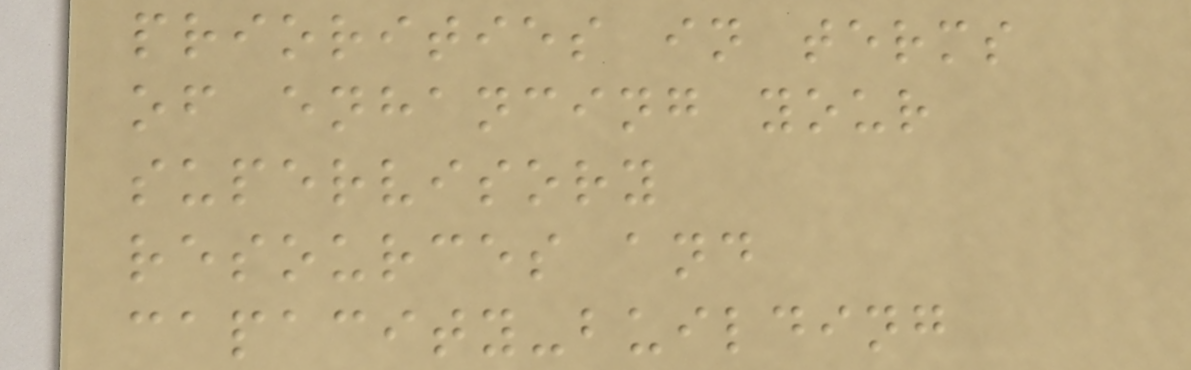priorities in terms
of enhancing your
supervisory
resources and
capacity-building
